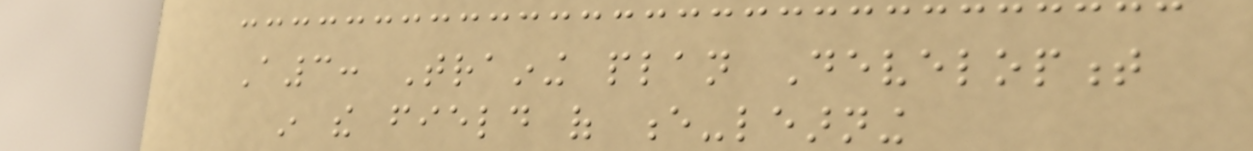A3: Training plan Development
in the field of e-learning
